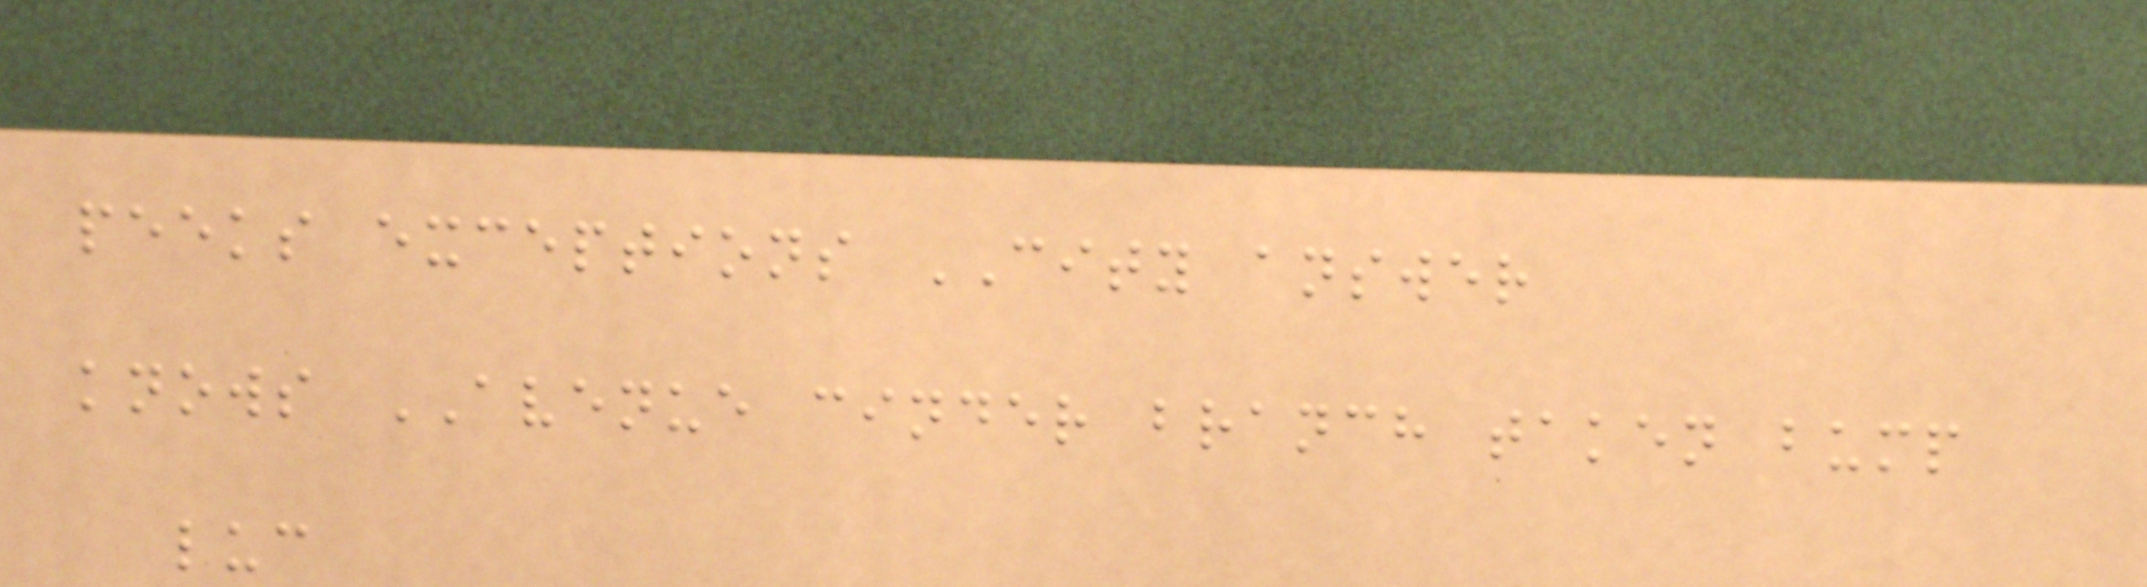peeks exceptions CITY answer
knows AVENUE cinder branch taken bump
luc
